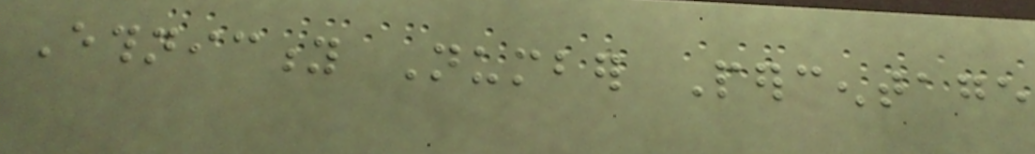Ethnicity Number Percentage
